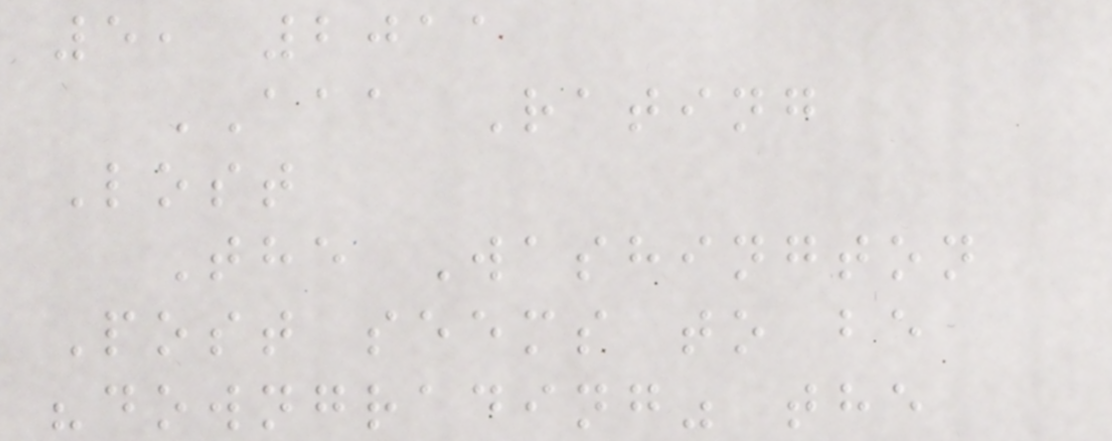5, 2011
AAA Rating
Lost
The Washington
Post seems to be
"downgrading" the
